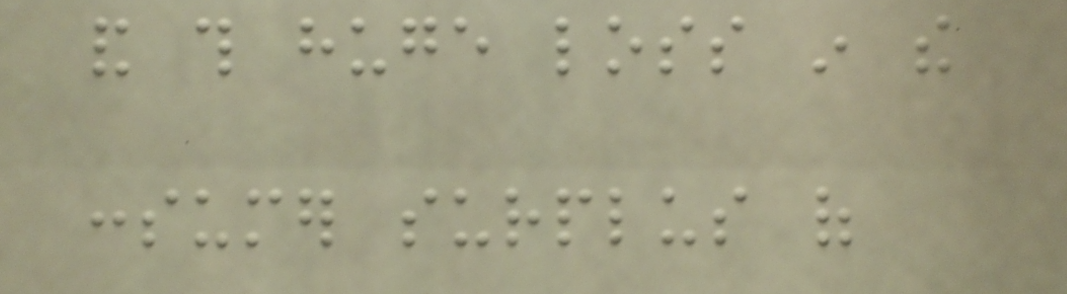and this huge loss in the
consumer surplus of
